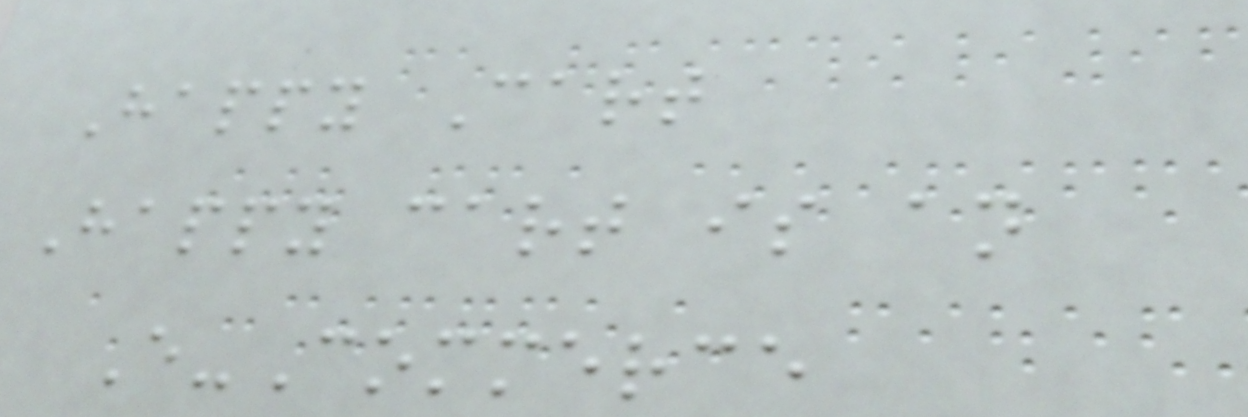Happy Cart
Happy cart is an
E-Commerce
